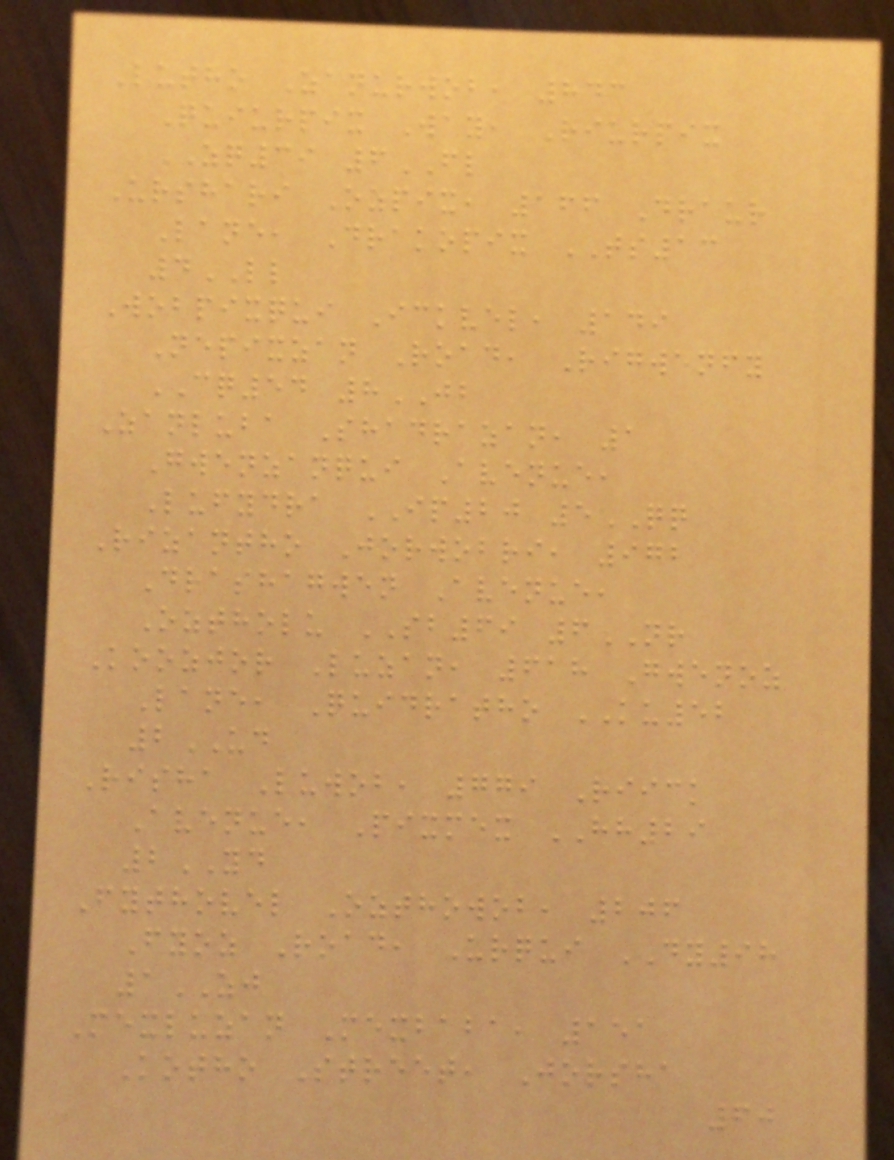Lutho Zanurwob, 843
Quiurpix Way, Riurpix
ZQ39 6FL
Urshari Ozpix, 166 Draur
Lane, Drakopix TS13
4LL
Wobpixqui Ickvel, 149
Nepixzan Road, Rigwenfy
CQ54 8JB
Zanluba Shadrazan, 1
Gwenzanqui Avenue,
Lufydra IP20 5QQ
Rizantho Jorwobri, 972
Drashagwen Avenue,
Oztholu SB69 6NR
Koozjor Luzan, 618 Gwenoz
Lane, Quidratho KU52
2UD
Risha Luwob, 779 Riick
Avenue, Pixmex HH29
2YD
Fythovel Ozthowob, 206
Fyoz Road, Urqui DY98
1ZJ
Mexluzan Mexbaba, 151
Kotho Street, Jorsha
60
